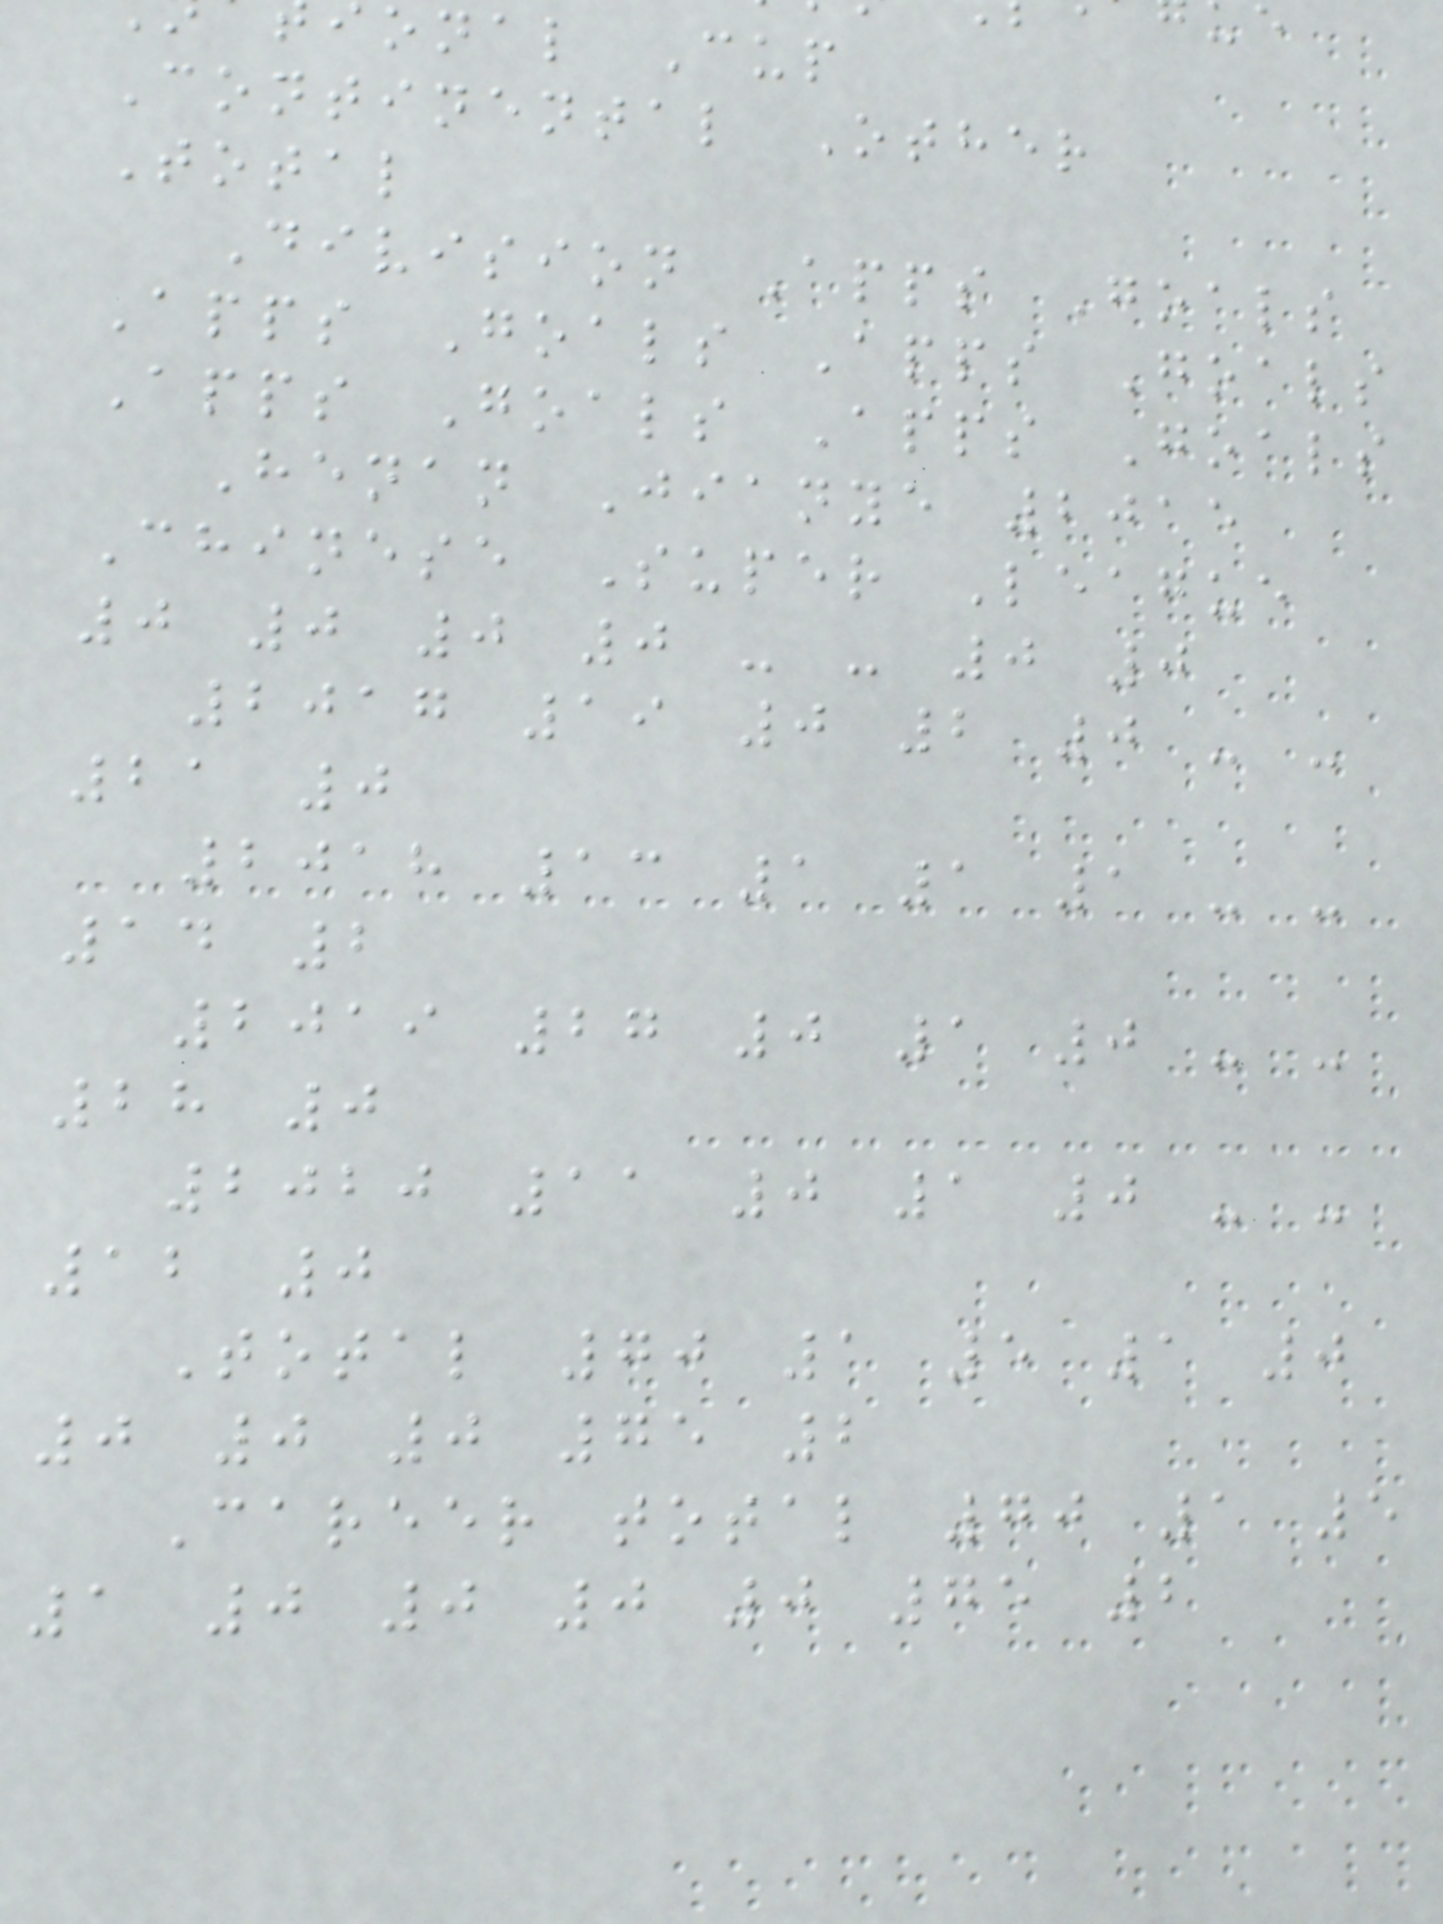onal Cup
Continental Other
Total
Division Apps Goals
Apps Goals Apps Goals
Apps Goals Apps Goals
Henan Jianye 2015
Chinese Super League
0 0 0 0 - - 0 0
2017 19 0 2 0 - -
21 0
2018 13 1 1 1 - -
14 2
2019 27 0 1 0 - -
28 0
2020 11 0 1 0 - -
12 0
Total 70 1 5 1 0
0 0 0 75 2
Career total 70 1 5
1 0 0 0 0 75 2
